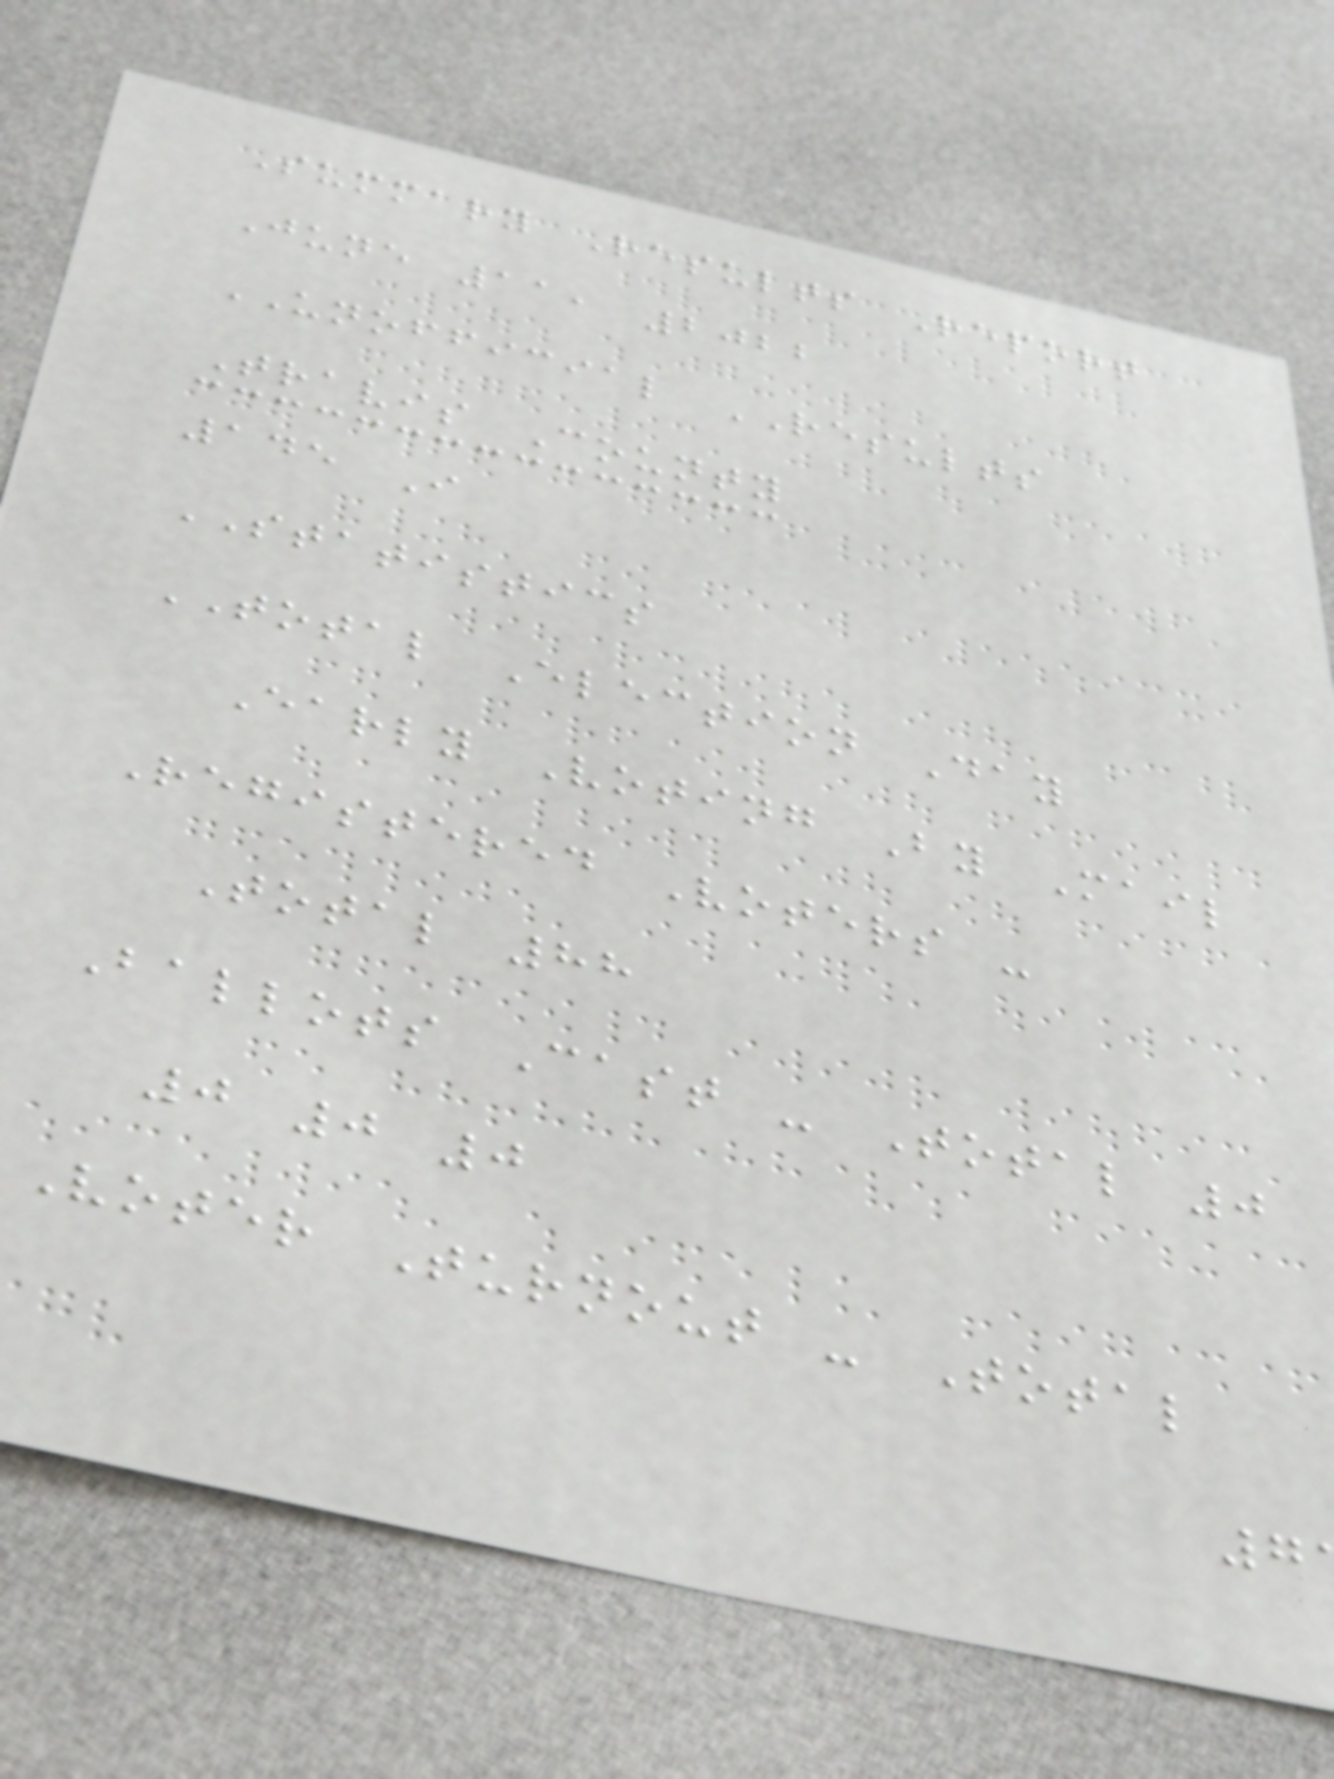Summary Results Report
June 11, 2022
UNOFFICIAL RESULTS
Travis County
145 I
STATISTICS
TOTAL Election Day
Early Voting By Mail
Registered Voters -
Total 88
Ballots Cast - Total 0
0 0 0
Voter Turnout - Total
